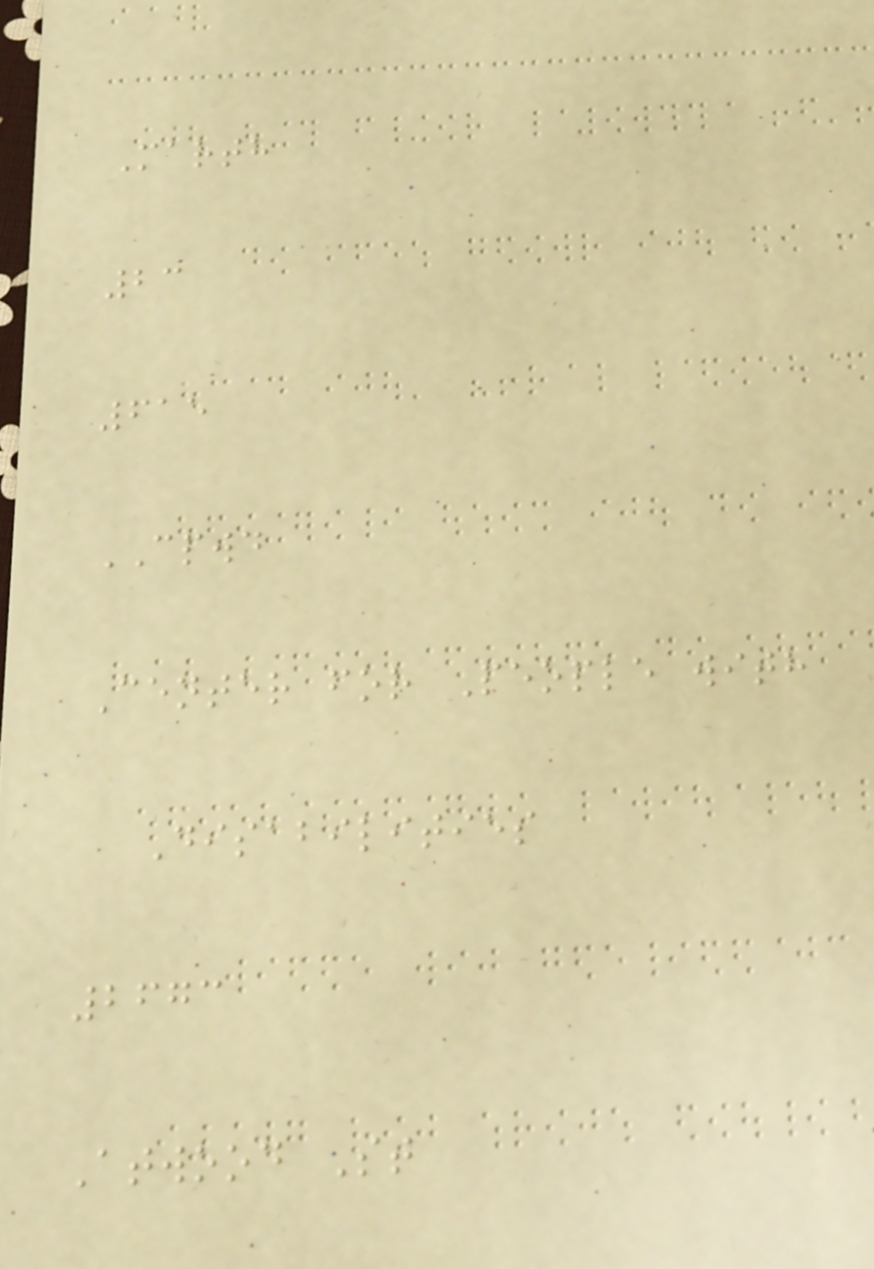Marth
23
615
CPWD
Center for People with
Disabilities
2673
Atwood St
